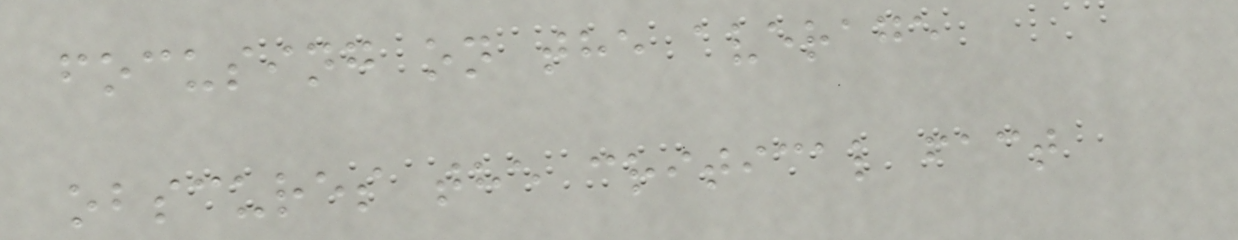focusing on the average
obscures the critical fact
